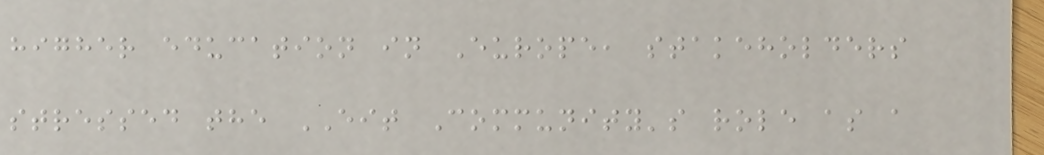higher education in Europe, stakeholders
stressed the EIT Community's role as a
